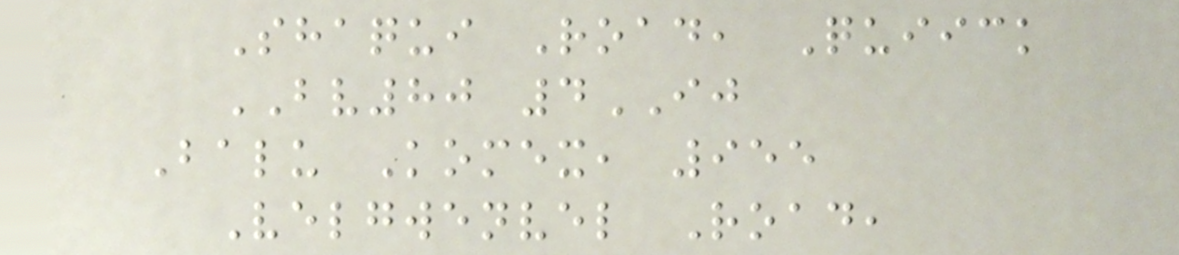Shaqui Road, Quiick
BV80 4IJ
Balu Komex, 955
Velgwenvel Road,
